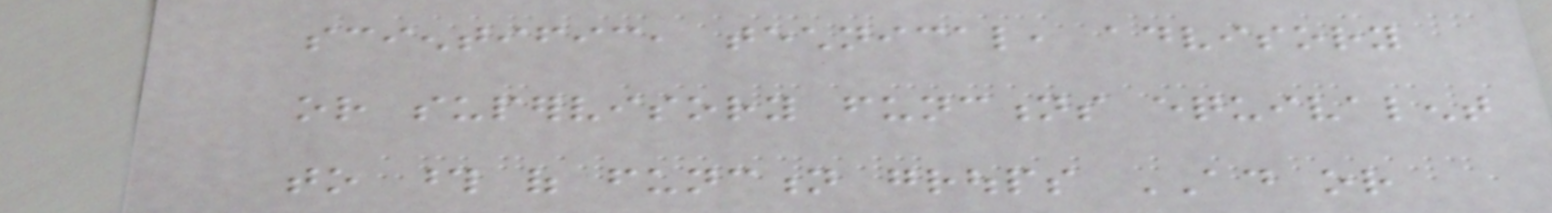scientific, technical, advisory
or supervisory functions equivalent
to those of function groups AD or
